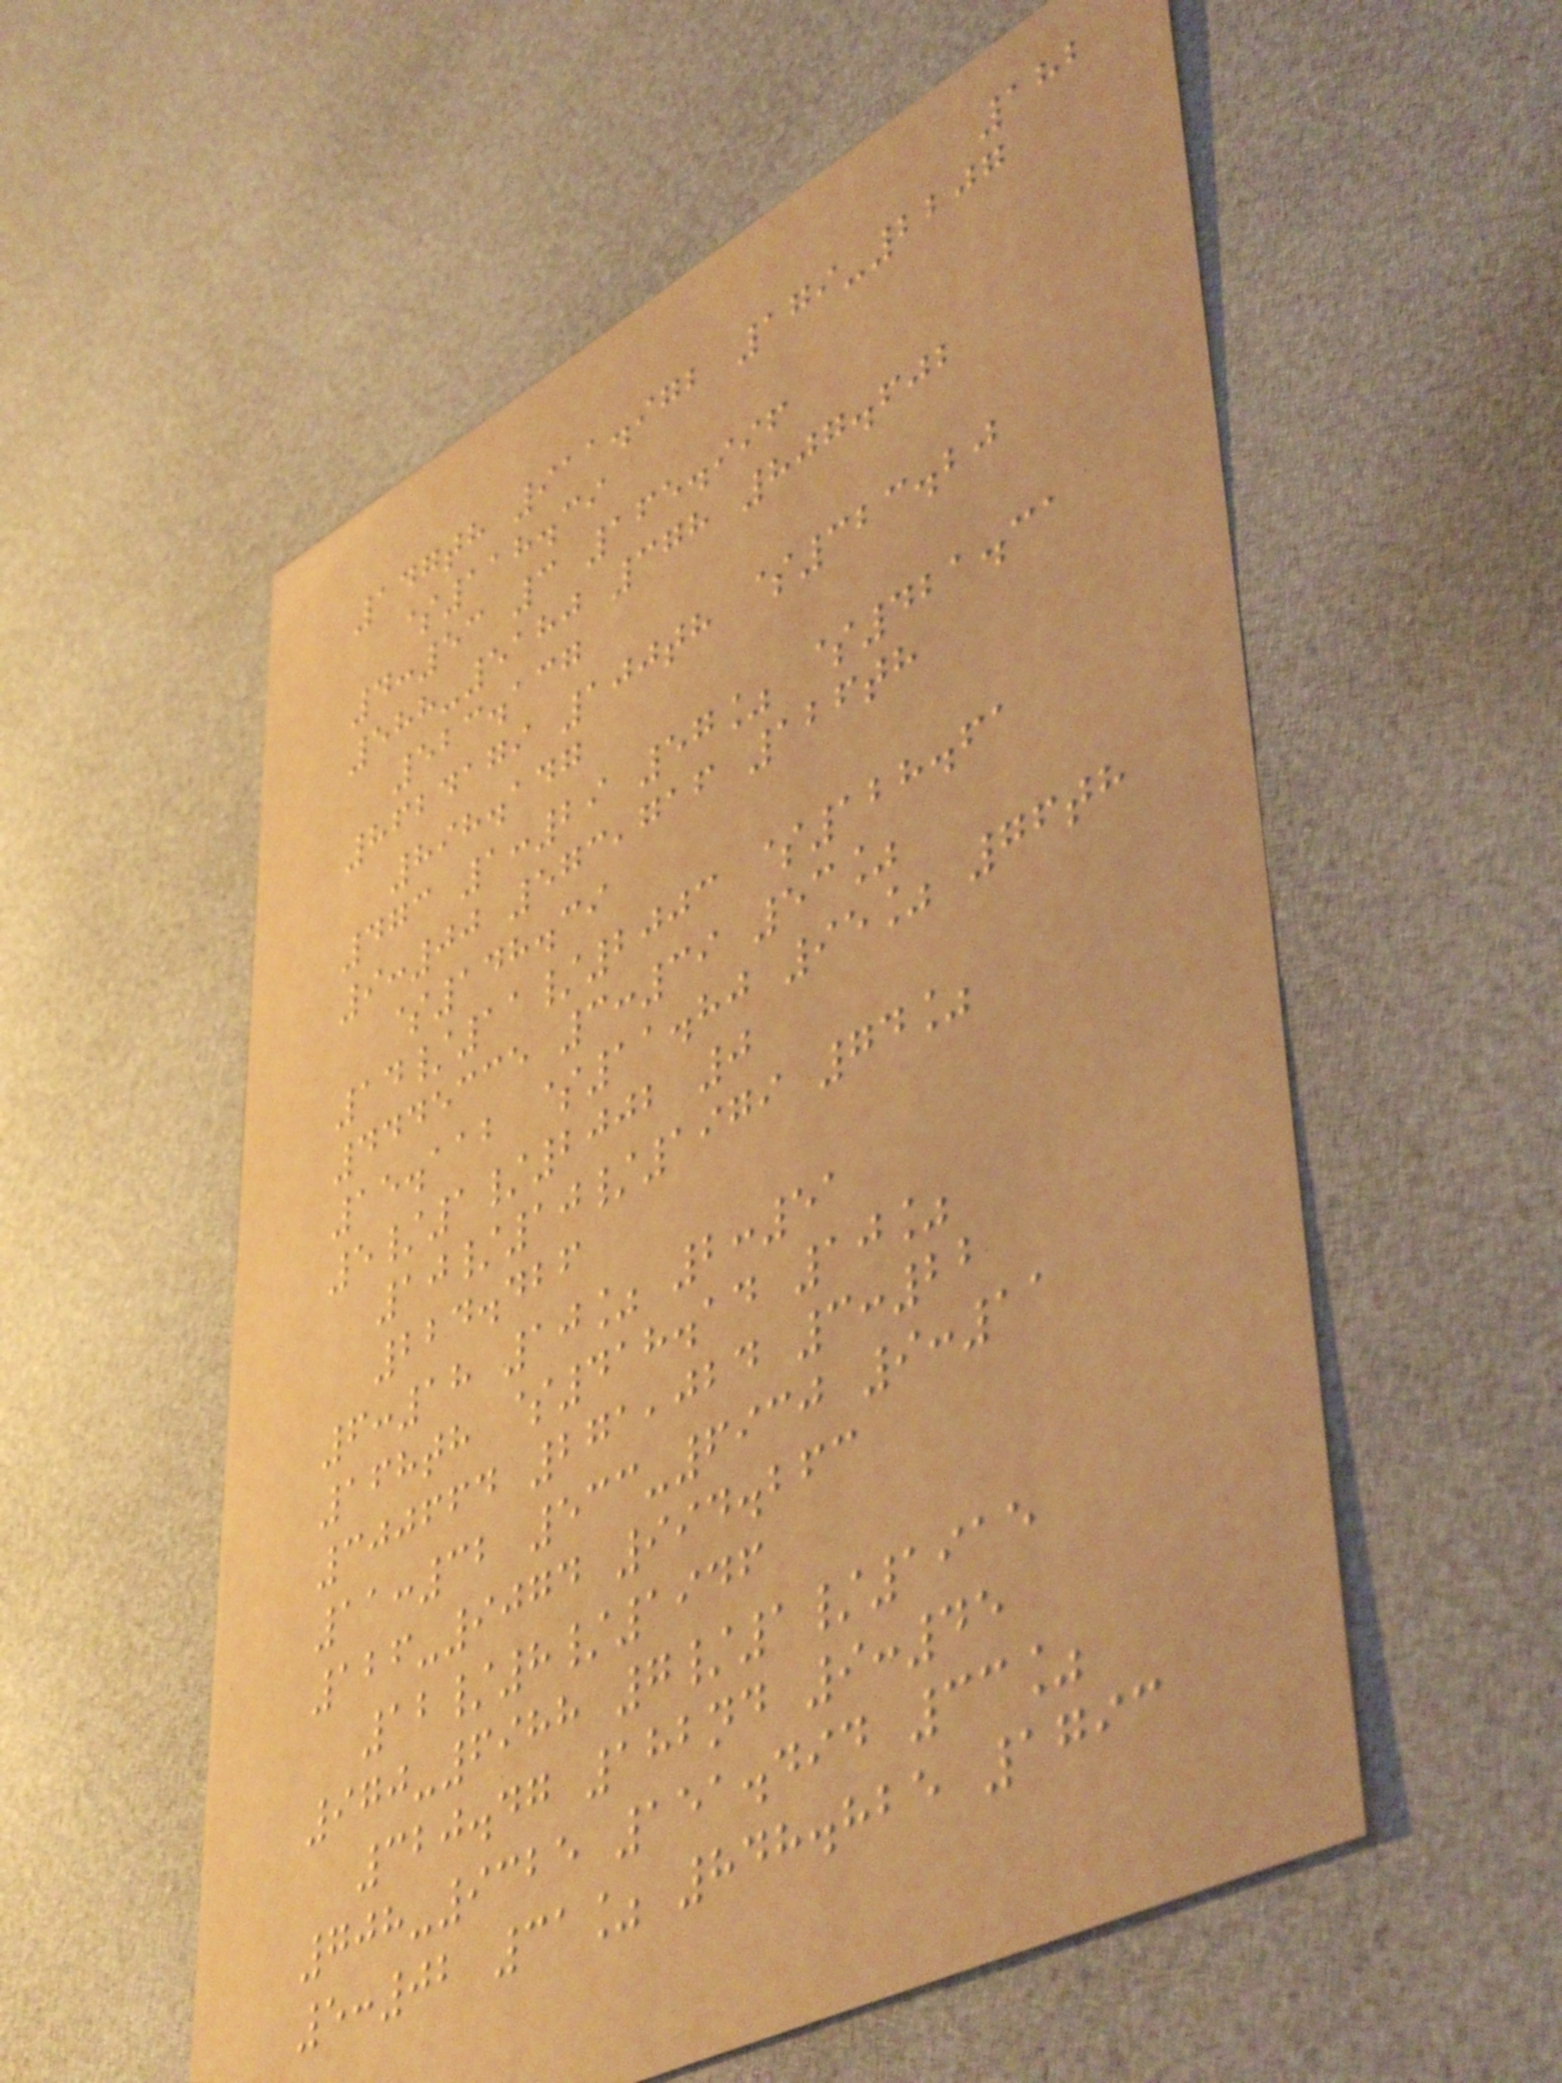182
147th 911.972 179-2207
$118.39
4:53 3 165.996
588-5180 378 807.602
523.137
8624179 100th $323.20
898.147
473 1:29 57% $421.31
9:00 573,716 126th
$148.39
14/11/2003 $128.61
4445335 3:39 53%
15.112 $11.80 95% 76th
5/1/2002 0
10/10/1979 74%
224.426
6:18 10% 2:51
168th $418.14 10%
300664 271,024 3:22
11:32 533-6930 9:11
126-9074 994.263
12/8/1946
970-6988 7/1/1915
320.47 182nd 9:45
708-9325 151.494 33%
5:02 31% 848.825 1793
